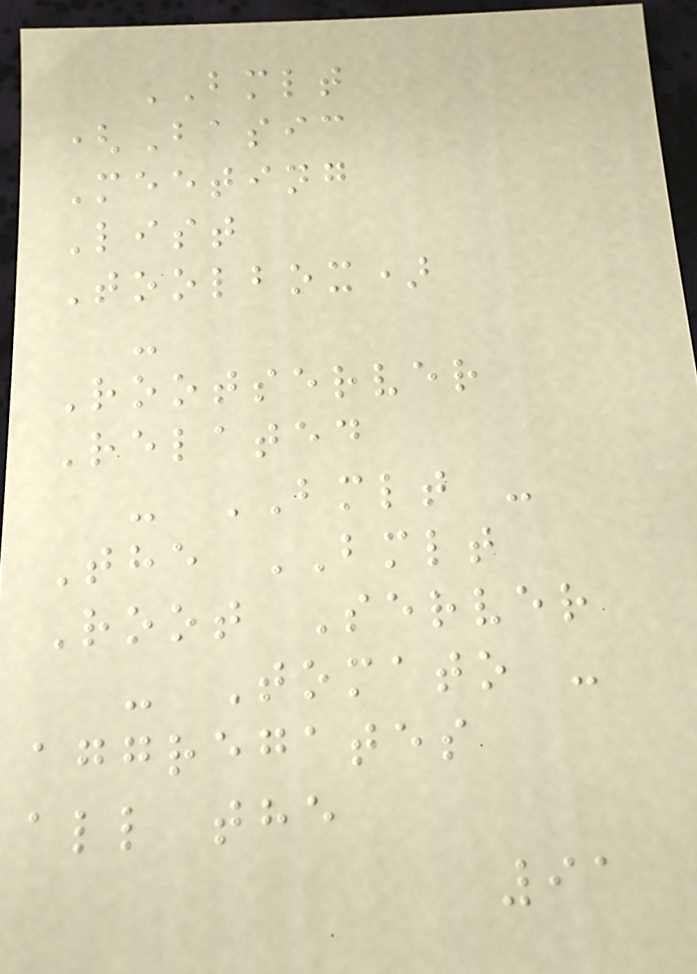BMLT
(Basic
Meeting
List
Toolbox)
-
Rootserver
Related
- BMLT -
The BMLT
Root Server
- Tomato -
aggregates
all the
91
